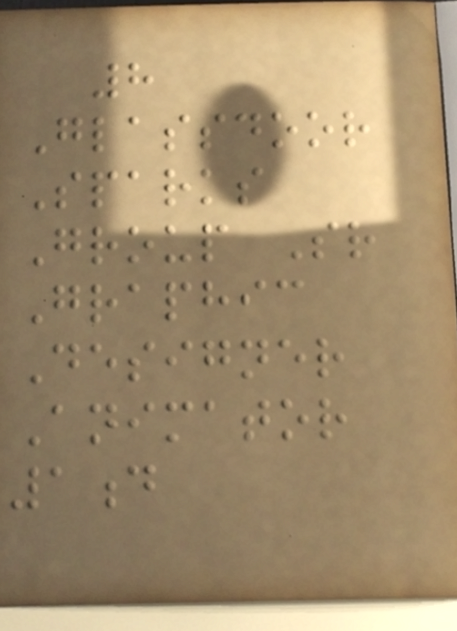8
Glassdoor
Sparks
Group Sr
Graphic
Designer
Animator
1d
